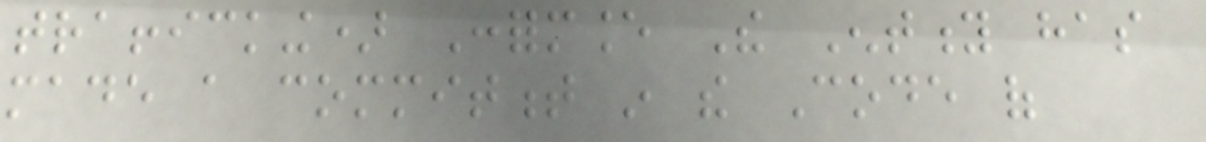trafficking) Conformance The Entity has
made a commitment in the Code of
